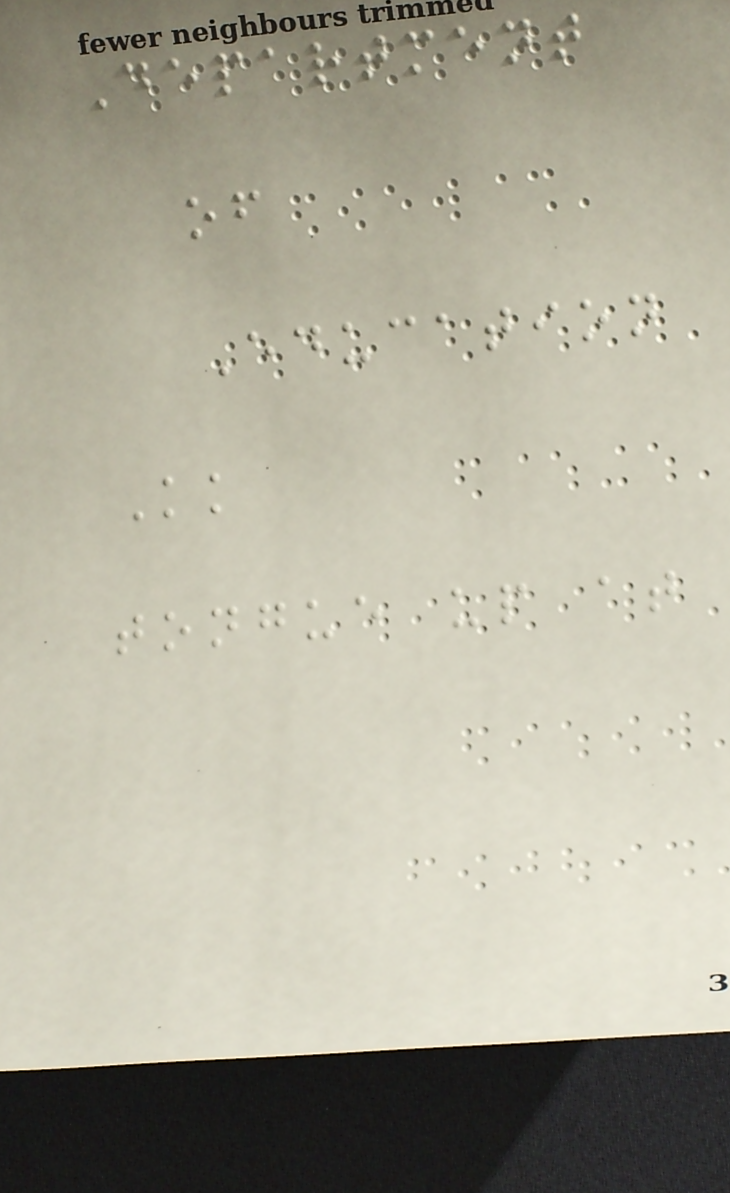Department
of
Education
Kk
tongue up at
